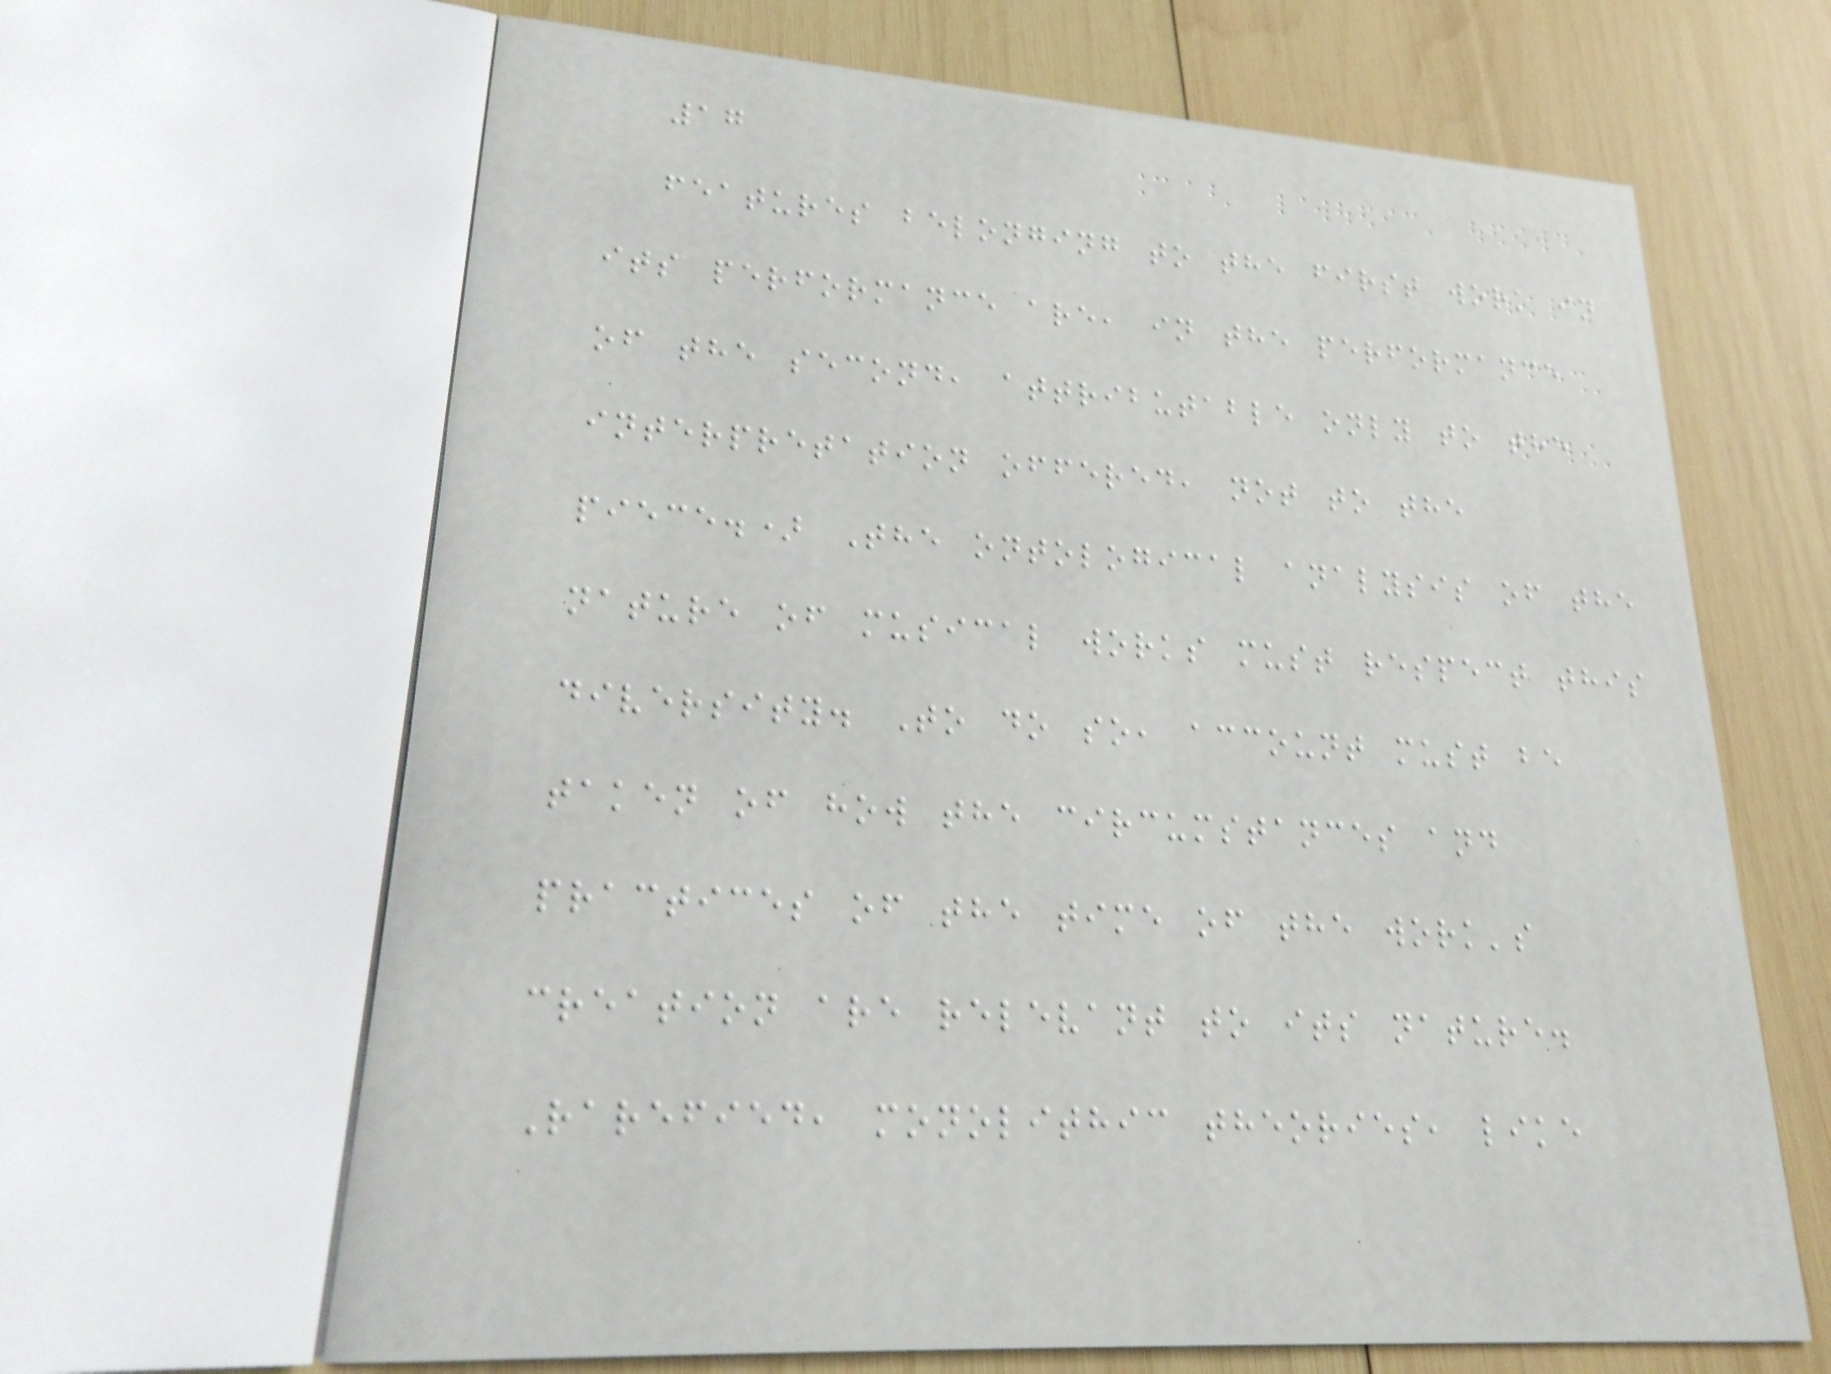17
features belonging to the first work in
its performance are, in the performance
of the second, attributable only to the
interpretation offered, not to the
piece.) The ontological analysis of the
nature of musical works must respect this
diversity. To do so, account must be
taken of how the circumstances and
practices of the time of the work's
creation are relevant to its nature.
Rarefied, monolithic theories, like
